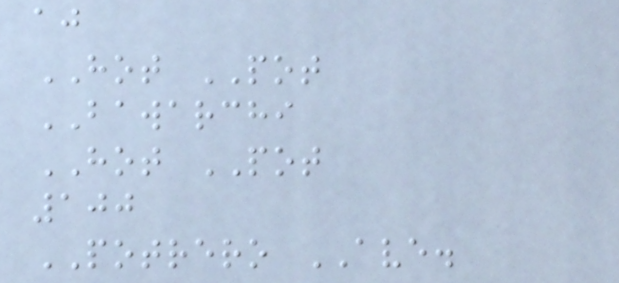aj
HOT POT
BAWARCHI
HOT POT
100
POTRERO AVE.
